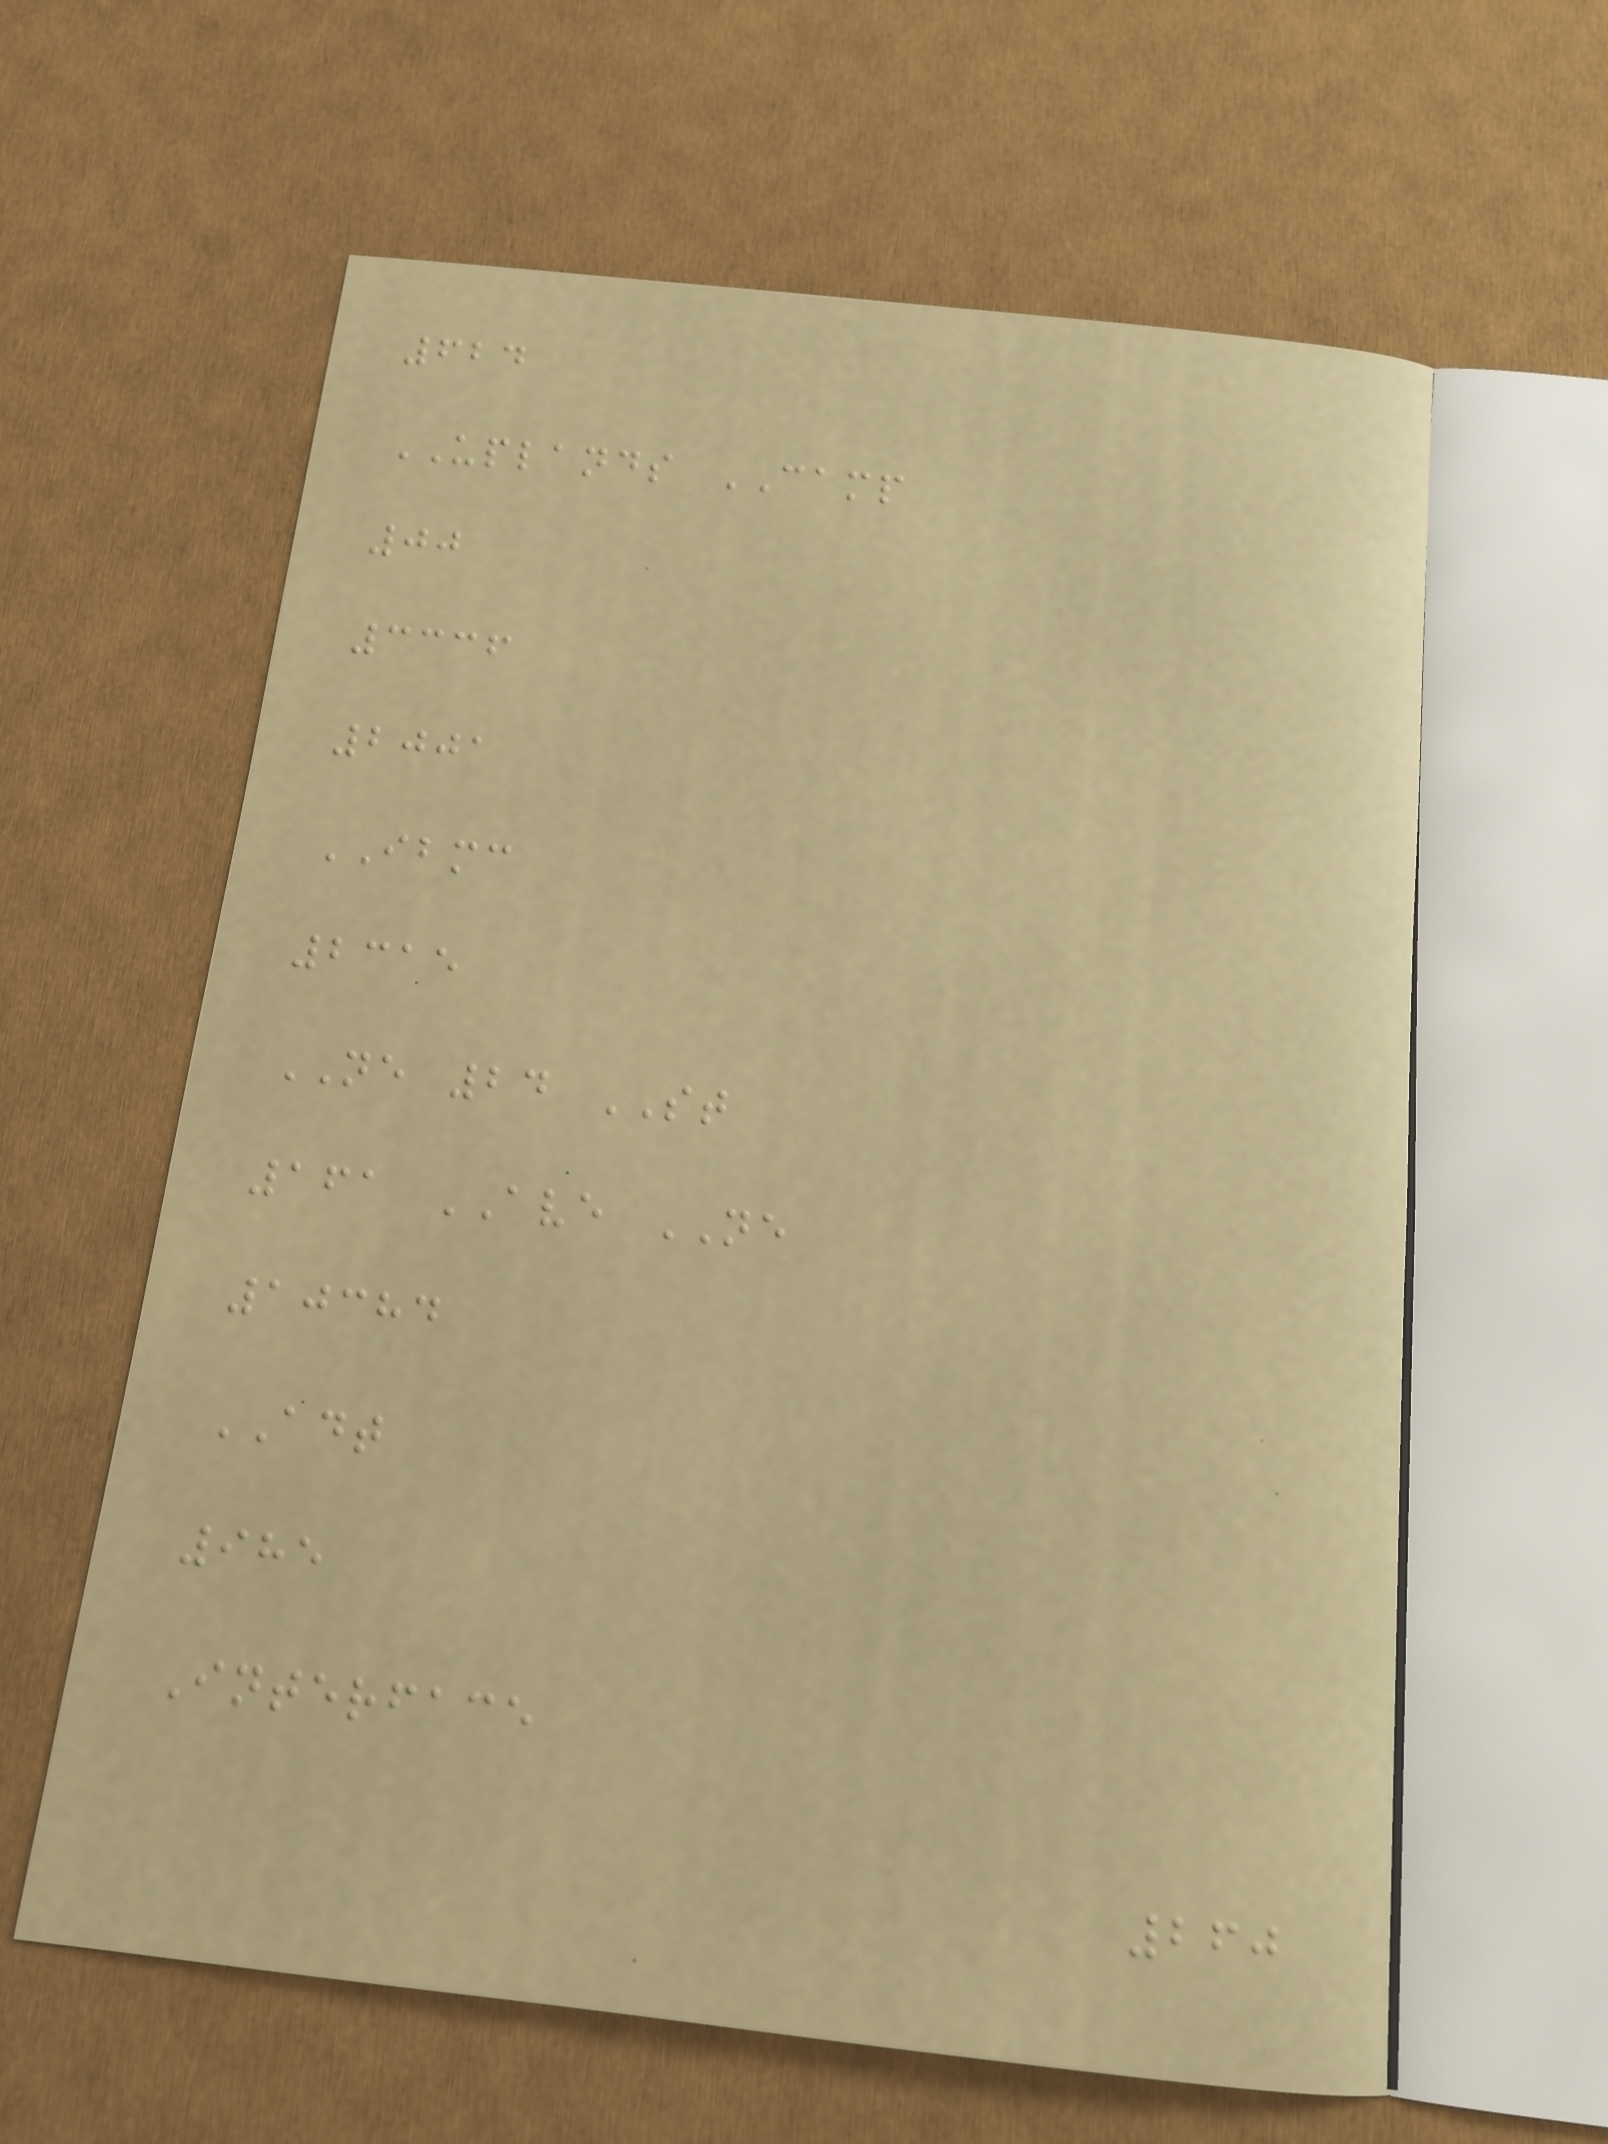624
UPLANDS CAMP
00
3336
2001
IBMC
2315
NE 24 ST
161 AVE NE
10384
ADT
985
Interface
260
